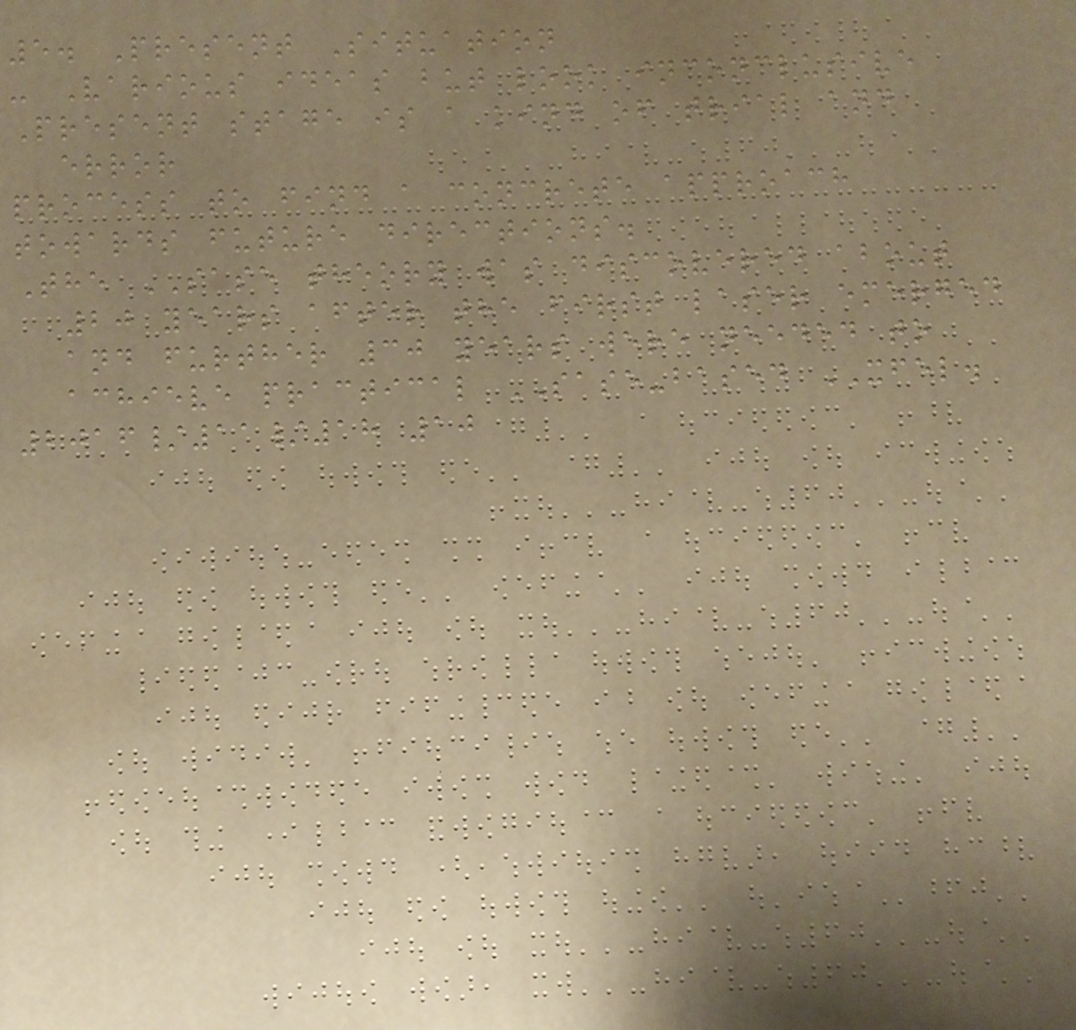5. Present Situation
- Various ideas but look inconclusive
Present stage is a kind of trial and
error
process to find a concrete approach
towards future directions.
The SASE theory was discovered about
20 years after the first laser emerged
and further 30 years were needed to
achieve practical SASE-based XFEL.
2016/11/18 10
